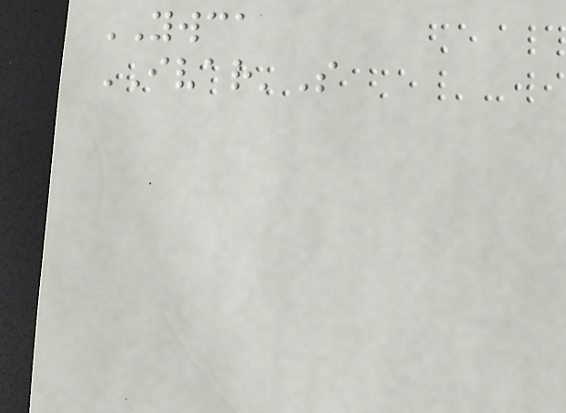YWCA
IVAR'S
